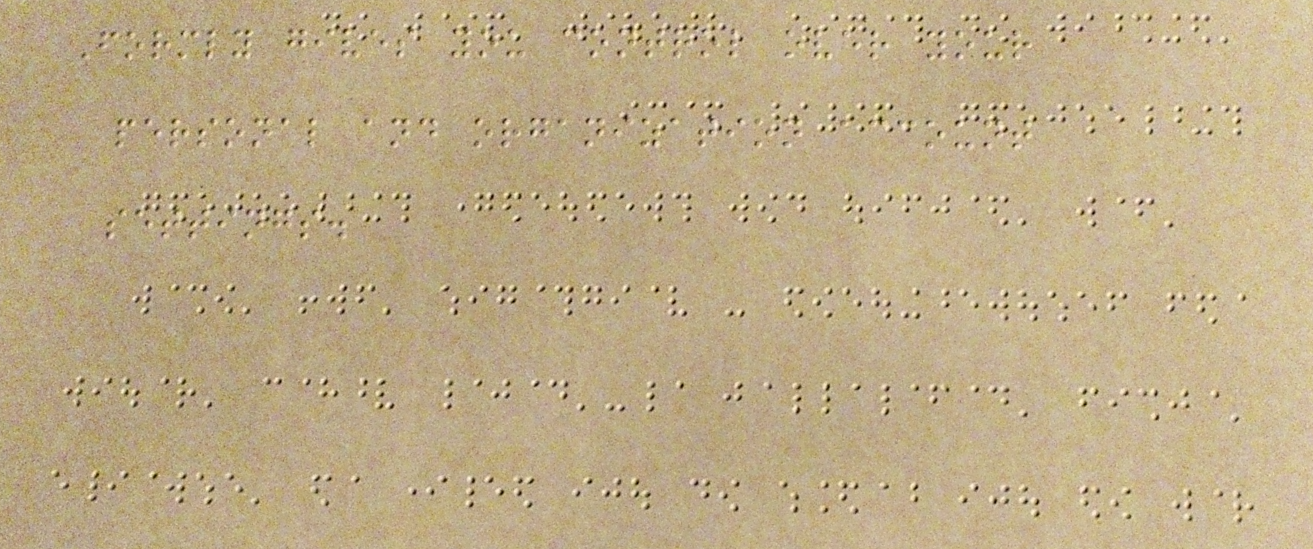Formly gives you control over your
personal and organization account
settings.
